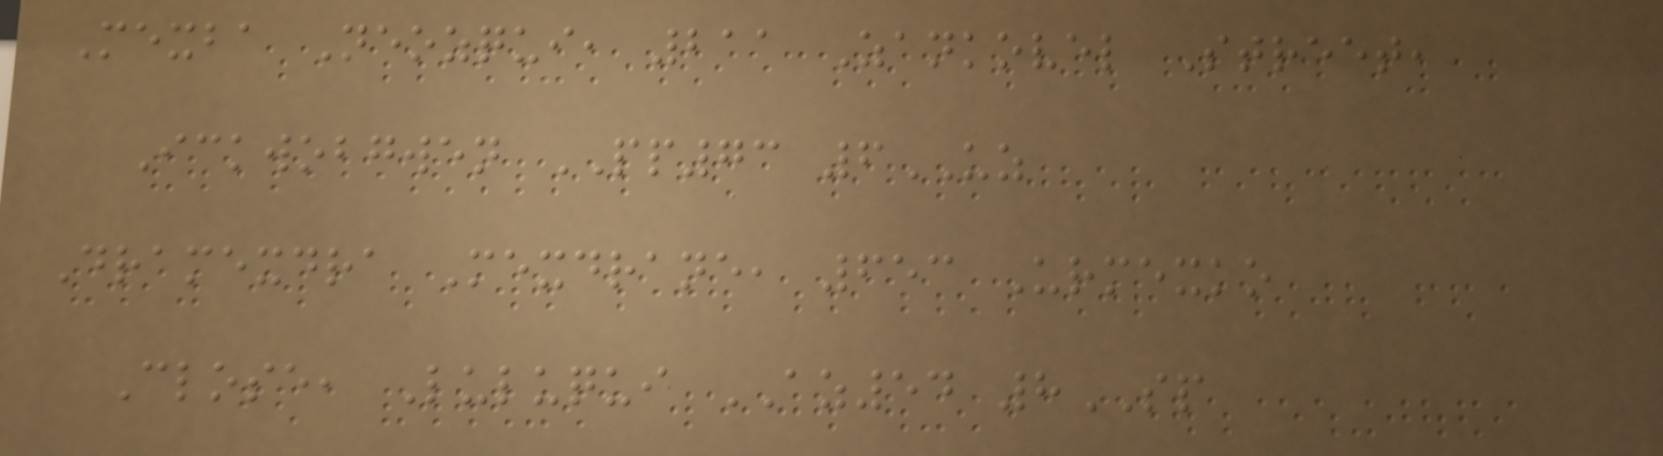Mexba Neozqui, 211 Zankovel Street,
Ickwobgwen PP73 6UZ
Dramexdra Mexdrane, 653 Urmexko
Close, Luluqui AZ54 8SP
